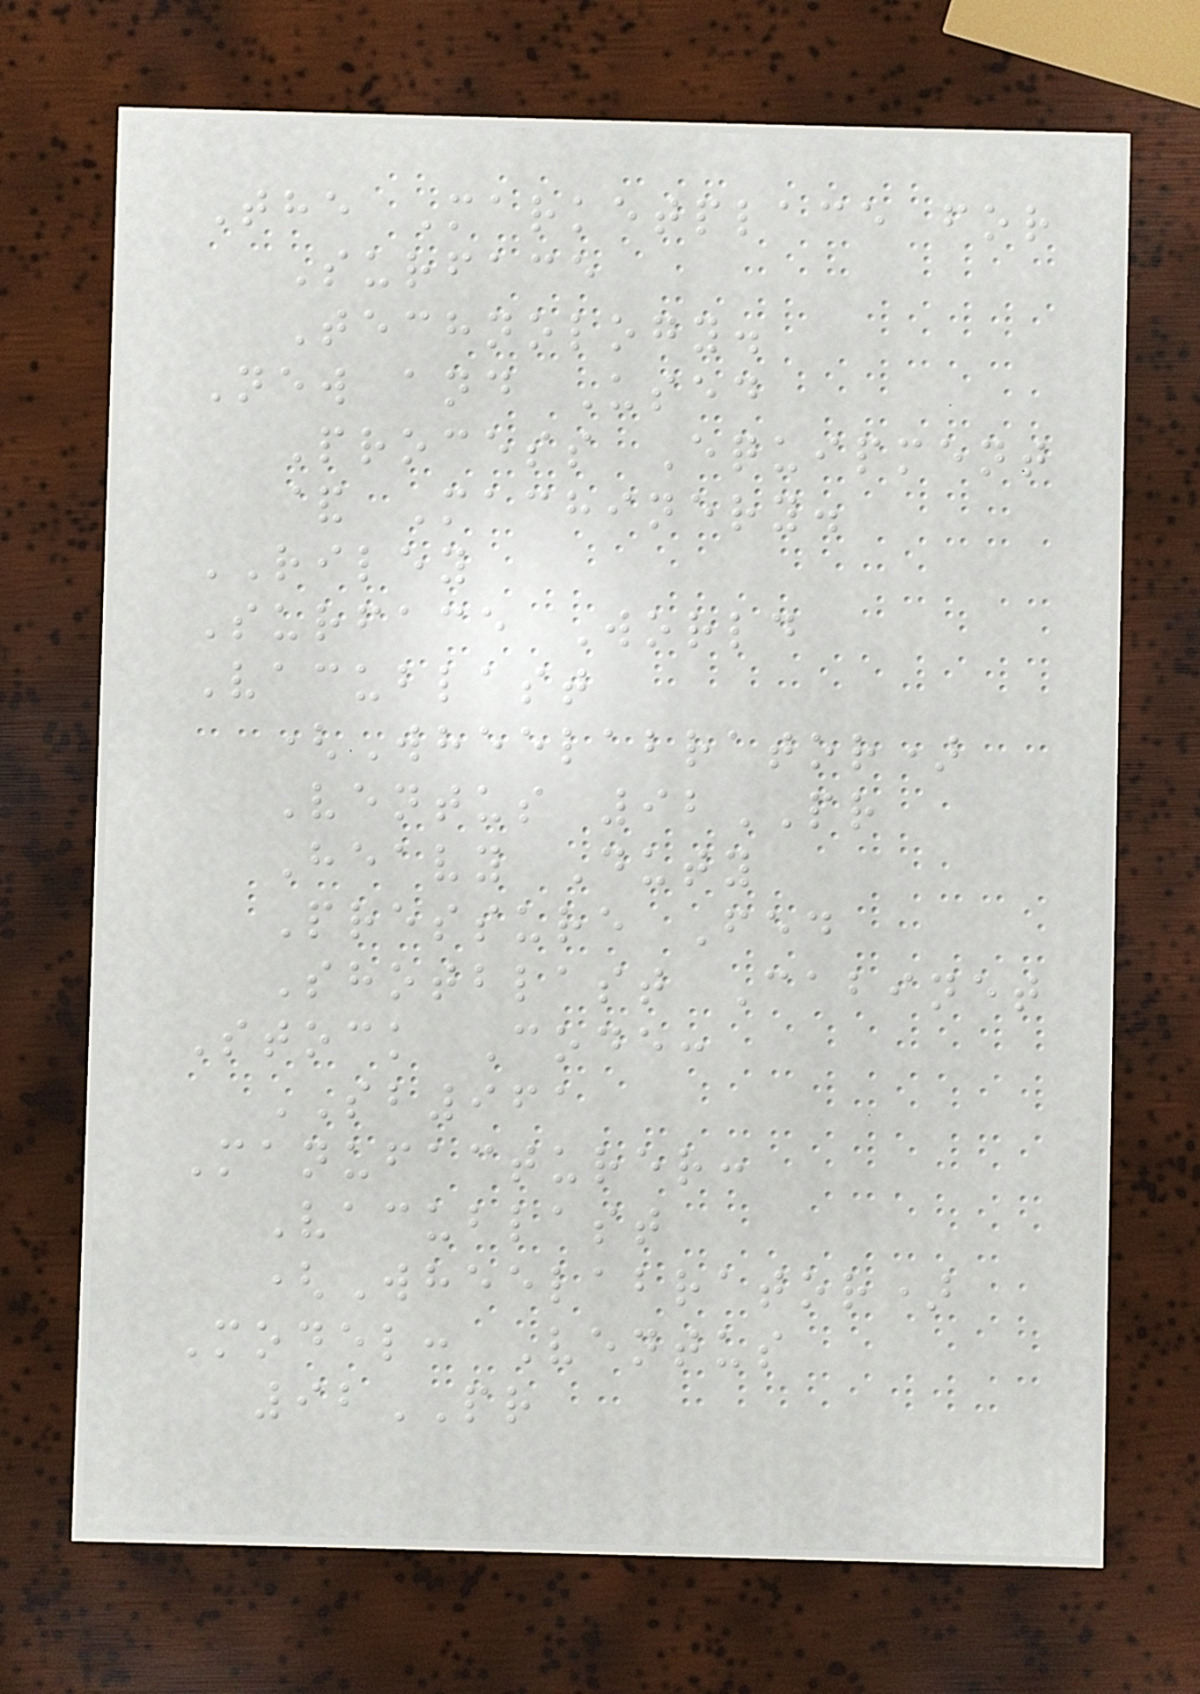The Marketplace for
Surface
Technology.
New and Used
Process Equipment
& Machinery.
RILEY
Surface World
Vacublast
(Wheelabrator)
Ventus 92PR
Heavy Duty
Pressure Fed
Shotblast Cabinet
Stock Code:
SB961
Manufacturer:
Vacublast
(Wheelabrator)
Model: Ventus
92PR
